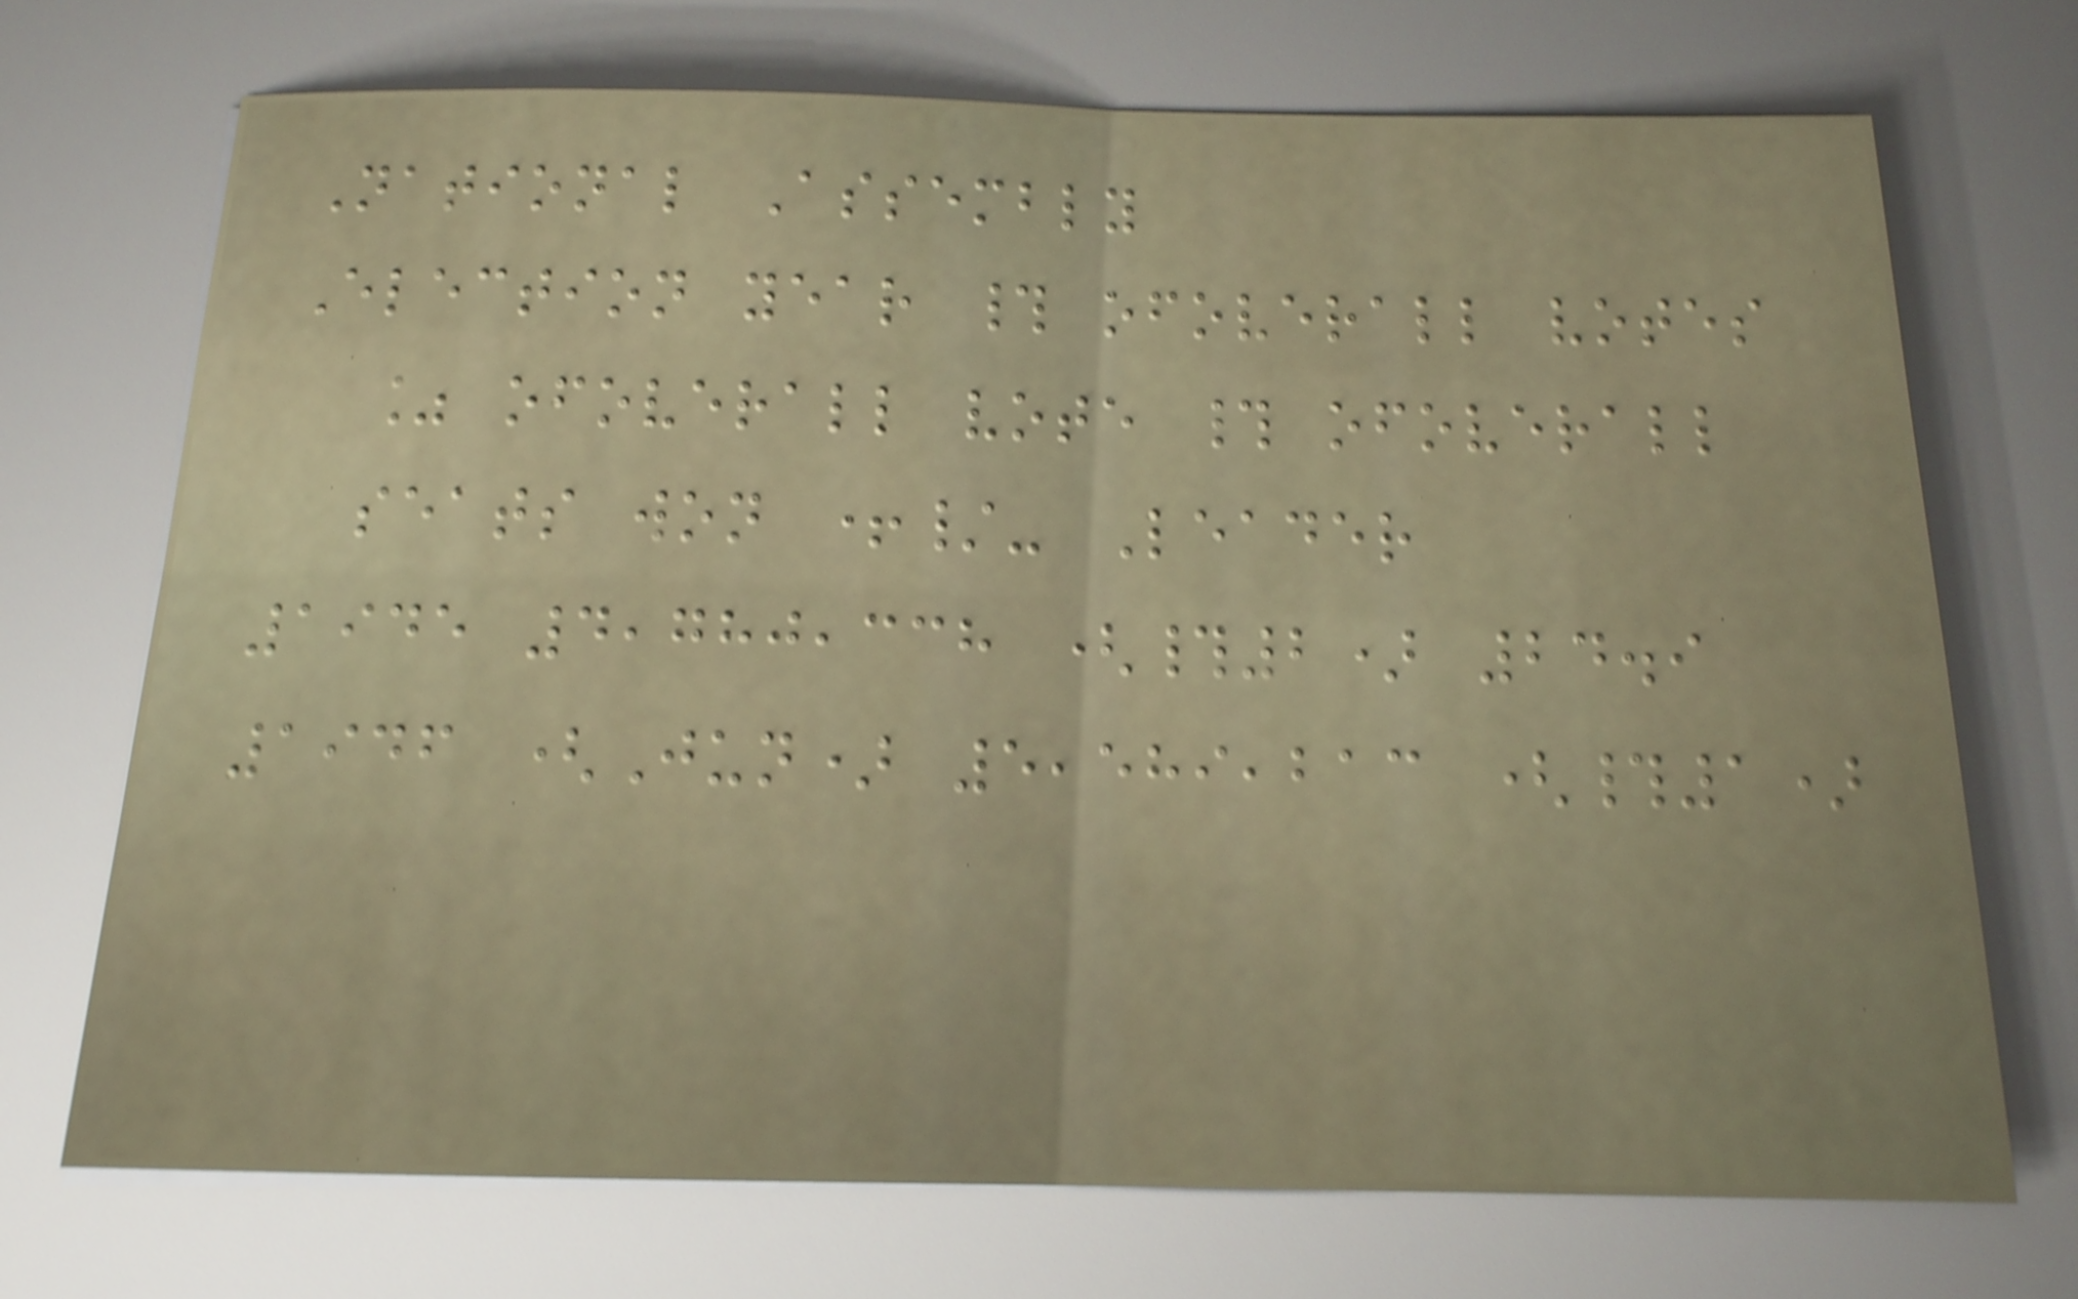National Assembly
Election year # ofoverall votes
% ofoverall vote # ofoverall
seats won +/- Leader
1945 4,780,338 (#2) 24.9
1946 (Jun) 5,589,213 (#1)
